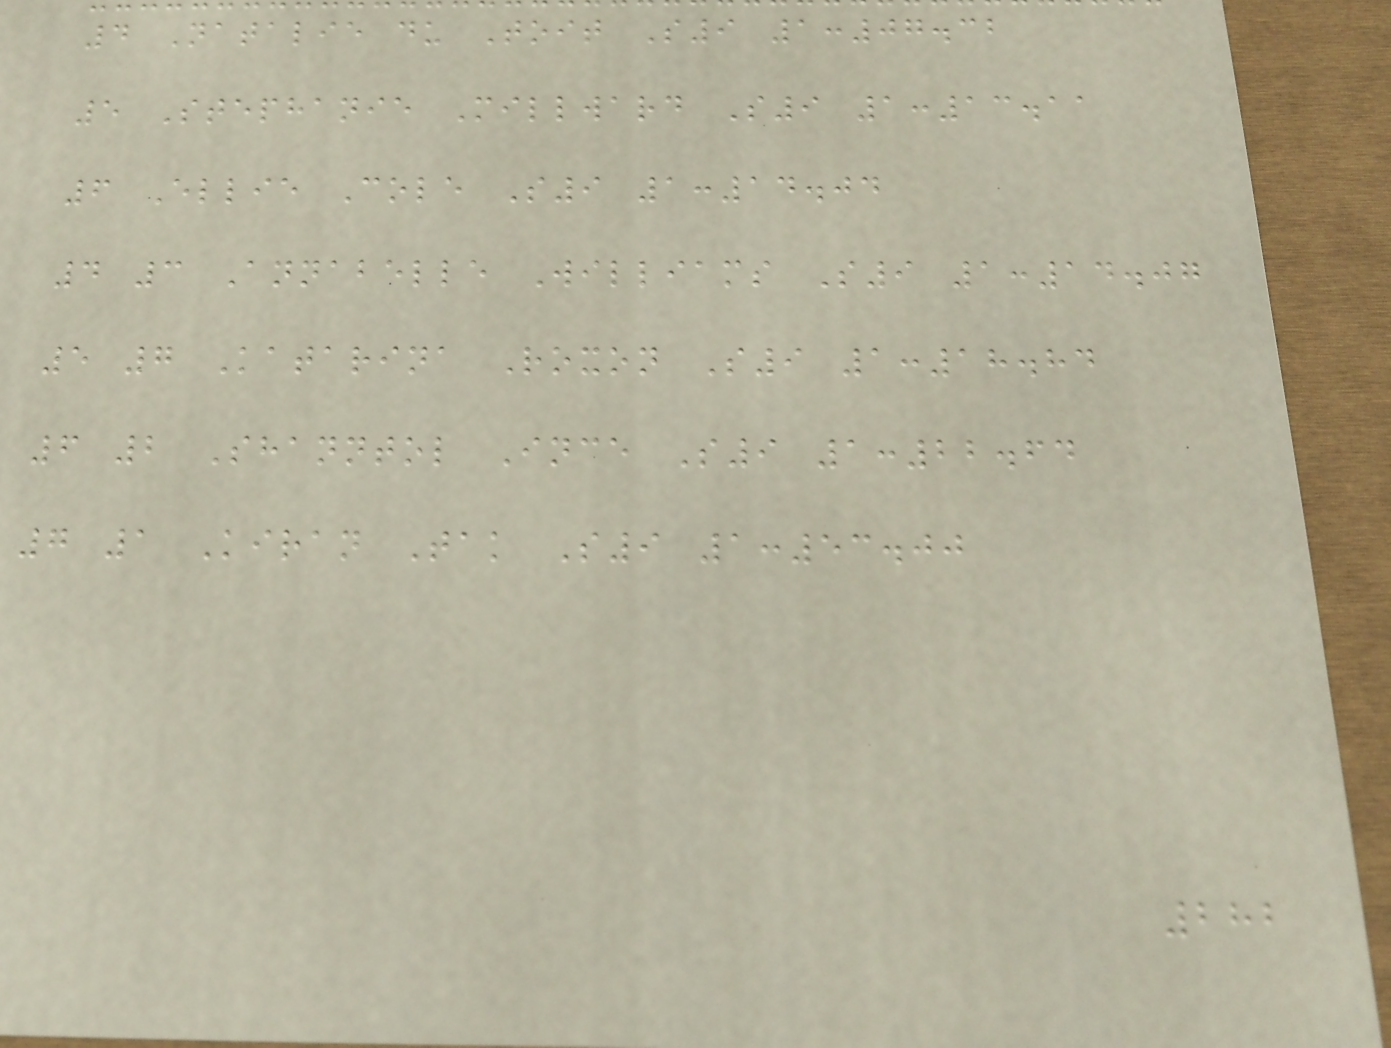4 Natalie du Toit S9 1:07.32
5 Stephanie Millward S9 1:13.11
6 Ellie Cole S9 1:14.04
4 3 Annabelle Williams S9 1:14.07
5 7 Katarina Roxon S9 1:18.84
6 2 Shanntol Ince S9 1:22.64
7 1 Kiran Tak S9 1:53.00
282
